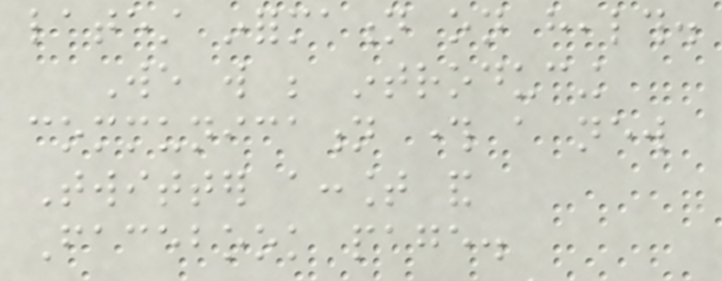latest information on health.
We will be introducing
communication through a new
Twitter account and
Facebook page.
